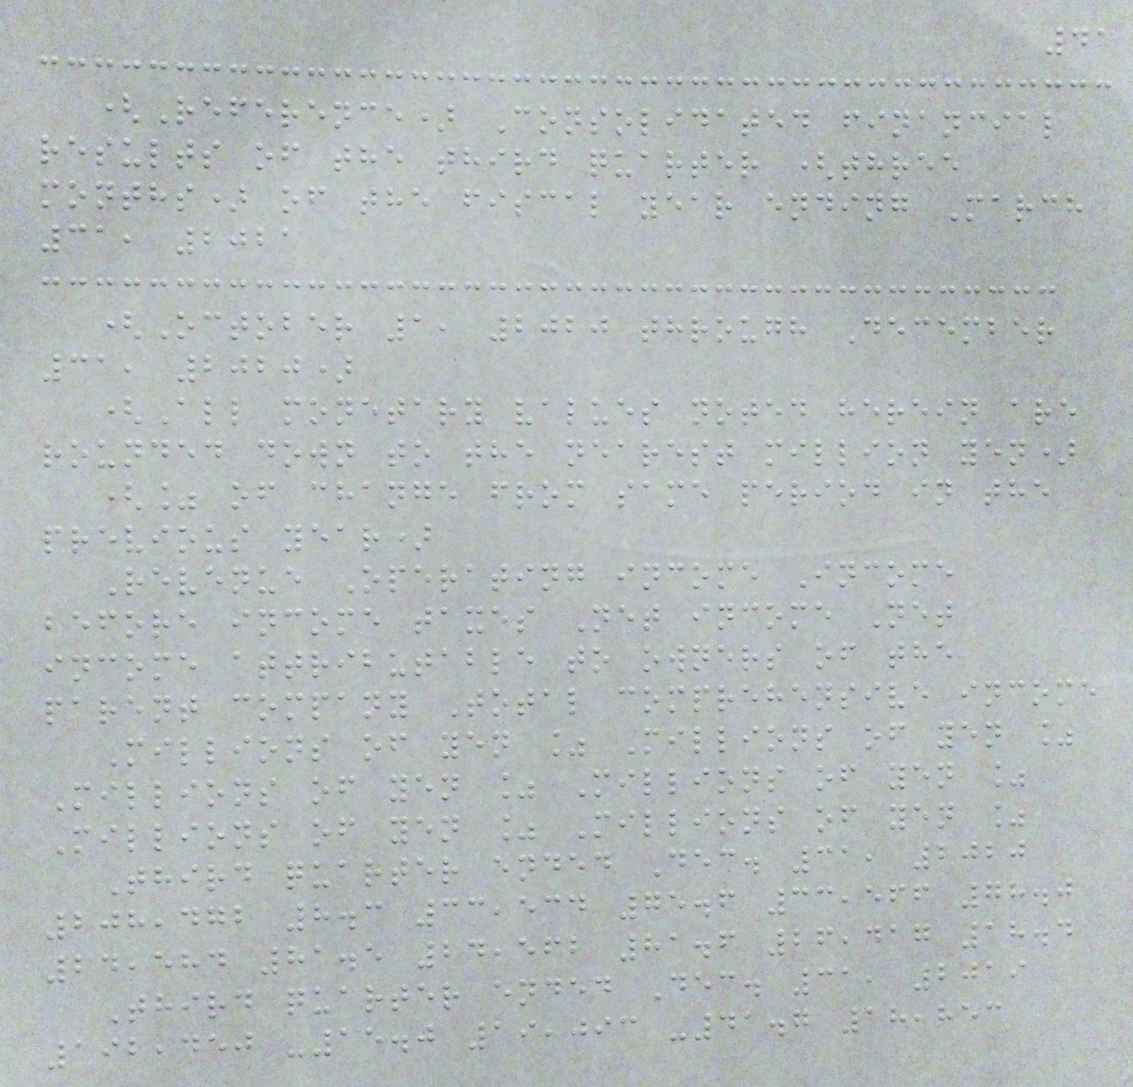41
(Reference) Consolidated financial
results of the third quarter (three
months) of the fiscal year ending March
31, 2021
(October 1, 2020 through December
31, 2020)
(All monetary values noted herein are
rounded down to the nearest million yen)
(% of change from same period in the
previous year)
Revenue Operating income Income
before income taxes Net income Net
income attributable to owners of the
parent company Total comprehensive income
Millions of yen % Millions of yen %
Millions of yen % Millions of yen %
Millions of yen % Millions of yen %
Third quarter ended Dec. 31, 2020
208,472 8.3 33,534 75.6 33,566 78.0
24,584 81.5 24,562 81.6 26,417 18.4
Third quarter ended Dec. 31, 2019
192,450 -15.0 19,093 -41.7 18,853
